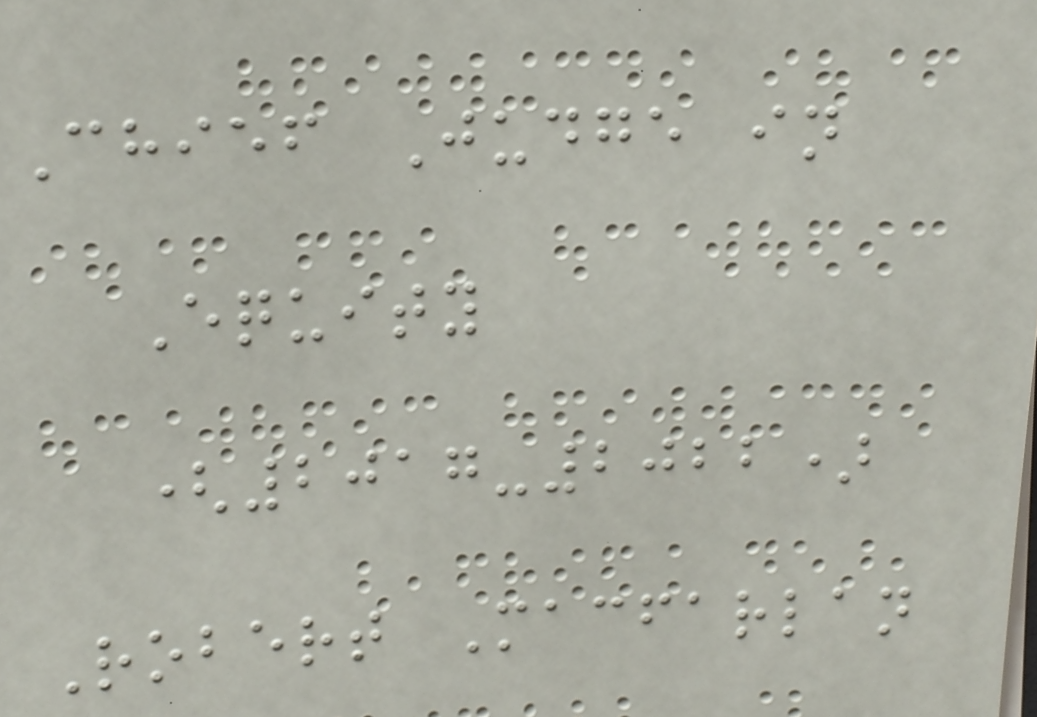Chief Judge in
Equity
(2017-2022)
Robert Macfarlan
